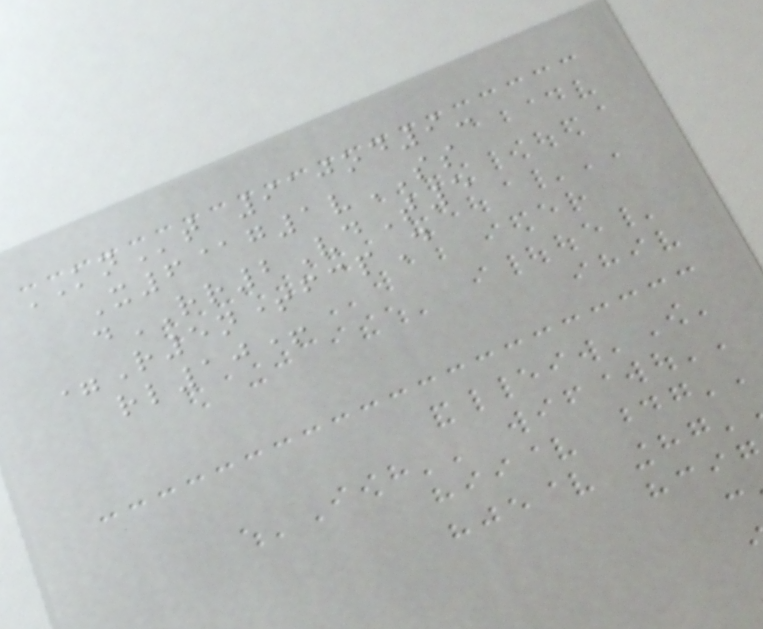KNt 910od9-
X6@g1vSS
dRR2VdT5
=R5n+fcpD
rl10+
